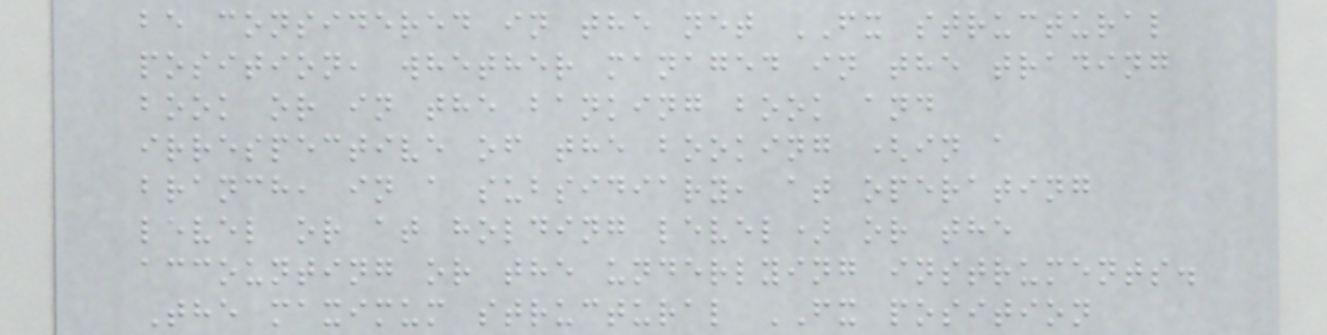be considered in the net FX structural
position, whether managed in the trading
book or in the banking book and
irrespective of the booking (in a
branch, in a subsidiary, at operating
level or at holding level) or the
accounting or the underlying instruments.
The maximum structural FX position
